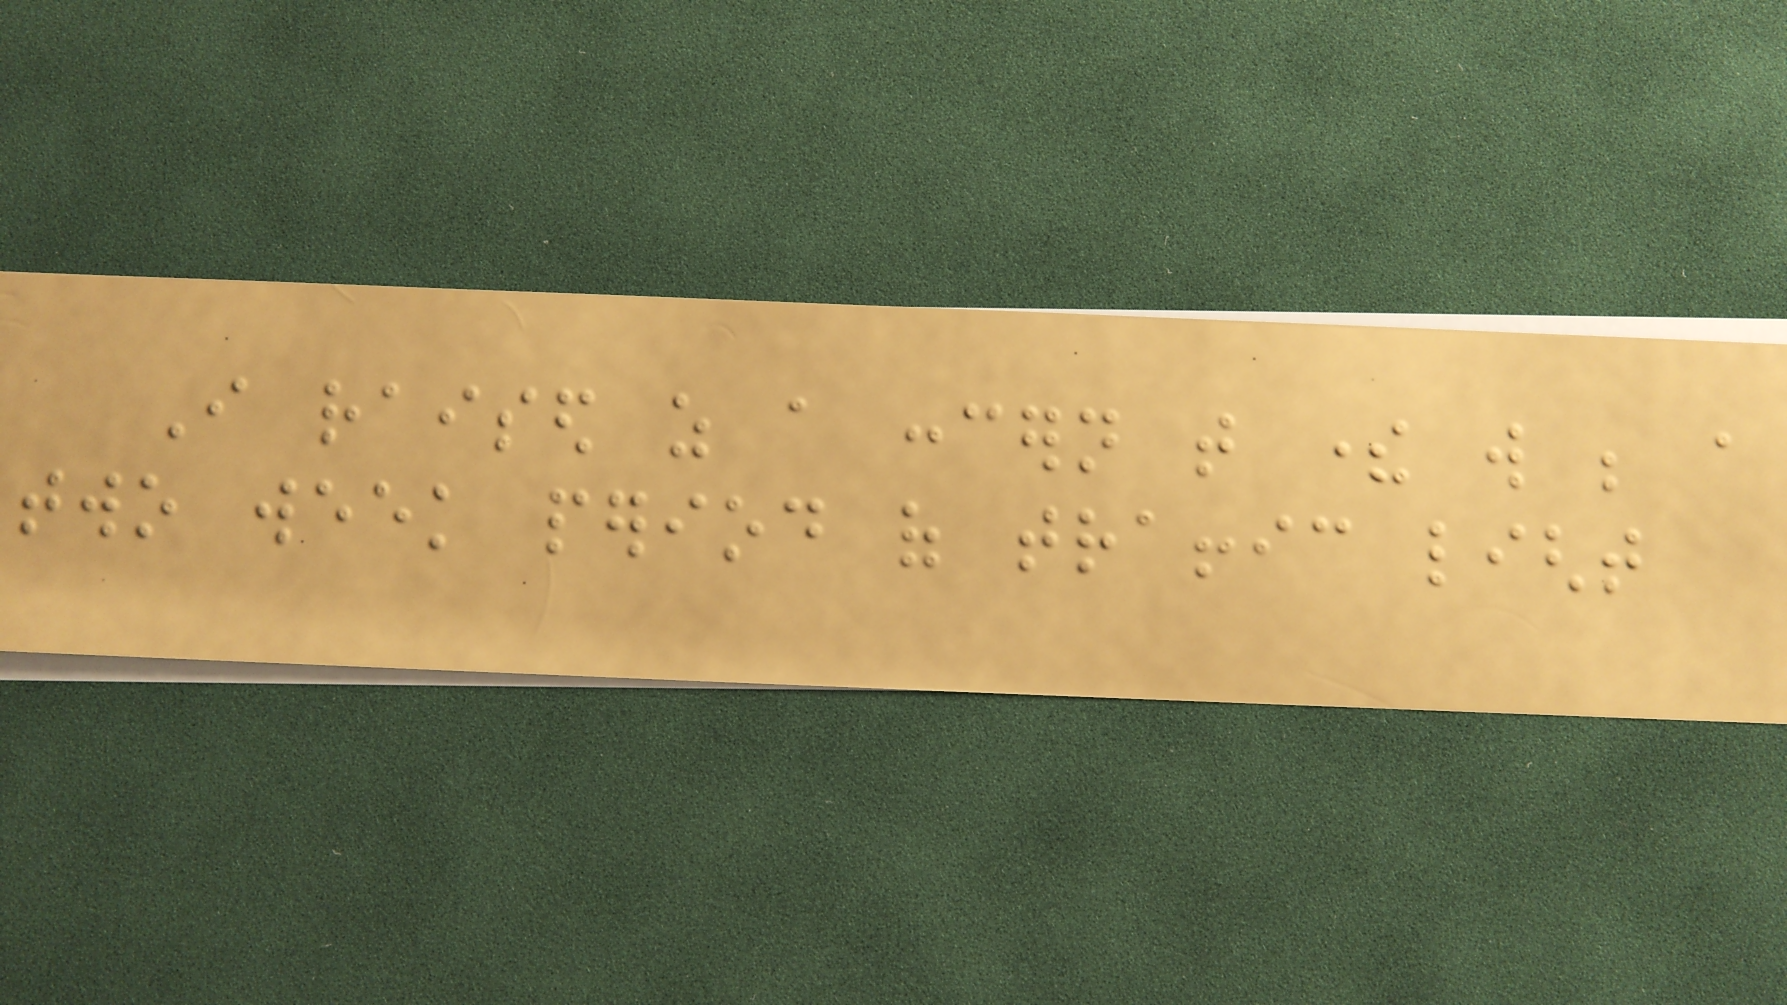I raised as a concern that there will be a
two week period of traffic light
